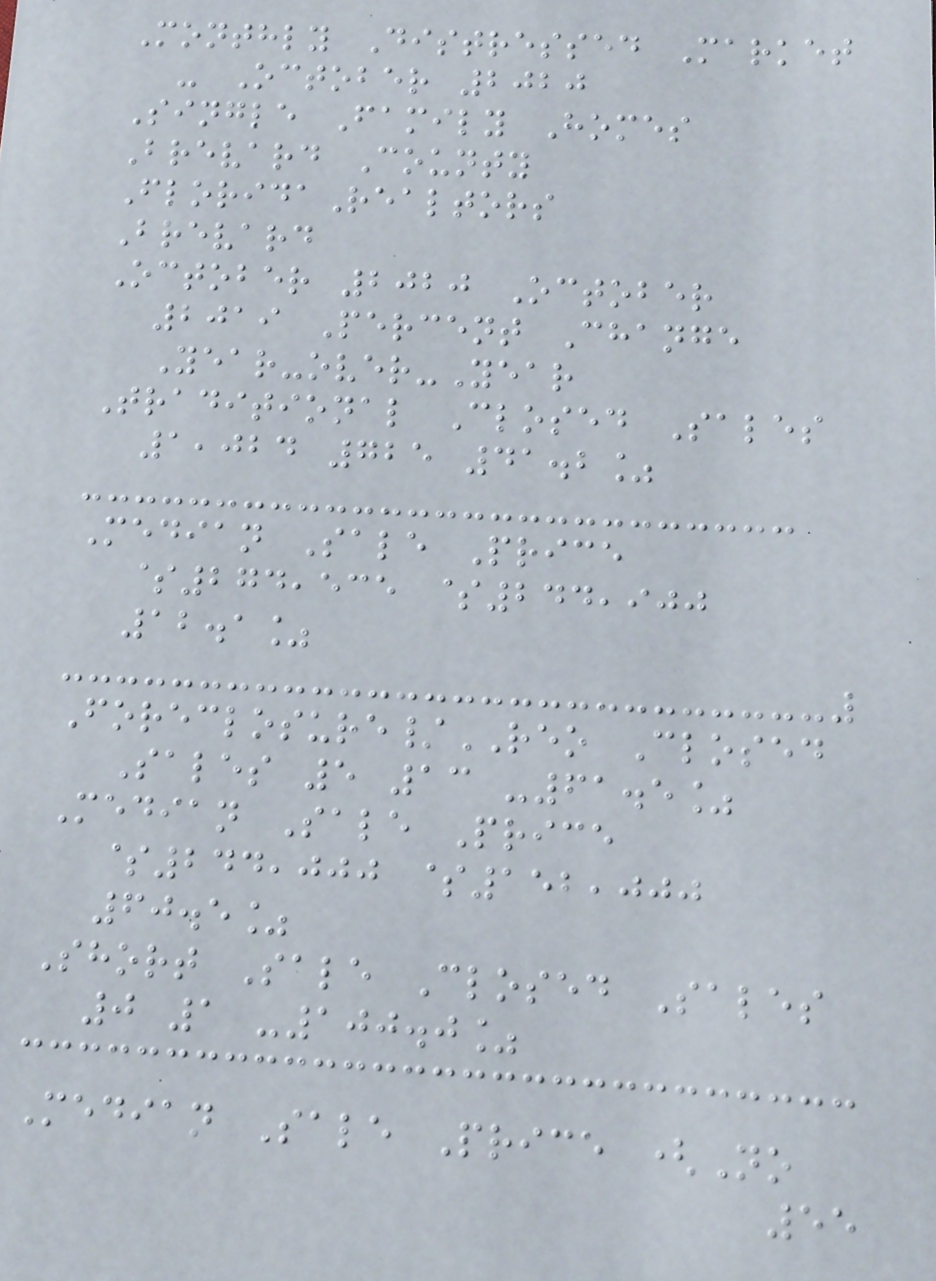Monthly Distressed Market
- October 2020
Single Family Homes
Brevard County
FloridaRealtors
Brevard
October 2020 October
2019 Percent Change
Year-over-Year
Traditional Closed Sales
1,024 725 41.2%
Median Sale Price
$274,535 $244,900
12.1%
Foreclosure/REO Closed
Sales 5 13 -61.5%
Median Sale Price
$244,000 $152,000
60.5%
Short Sale Closed Sales
0 1 -100.0%
Median Sale Price (No
55
